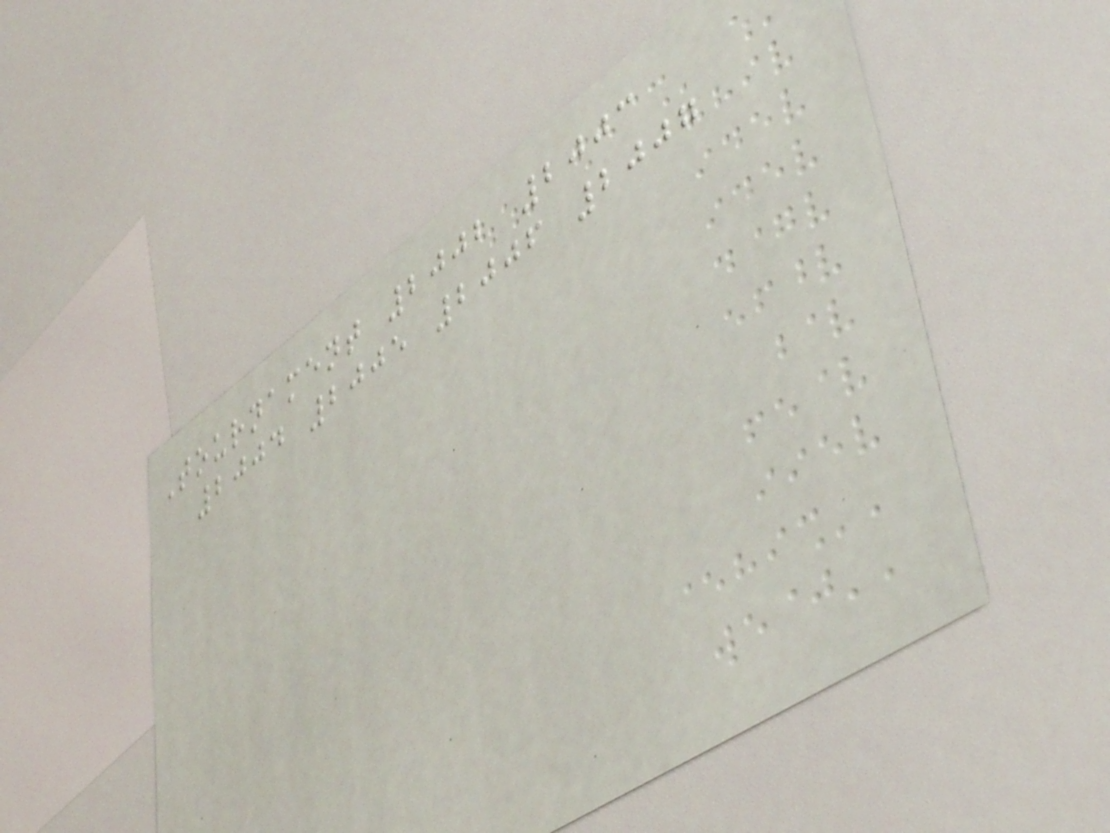Tournament 2002 2003
2004 2005 2006 2007
